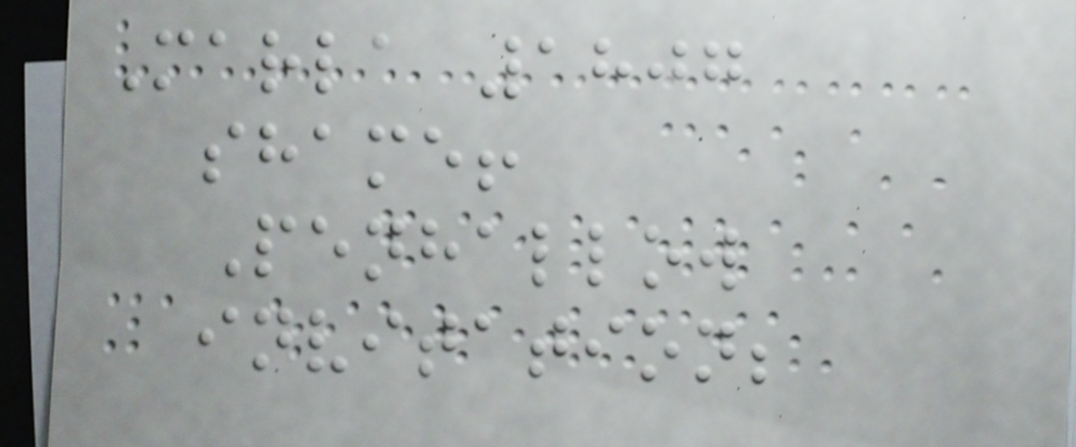Marla 1807
shame!
Penhallow
invitation;
